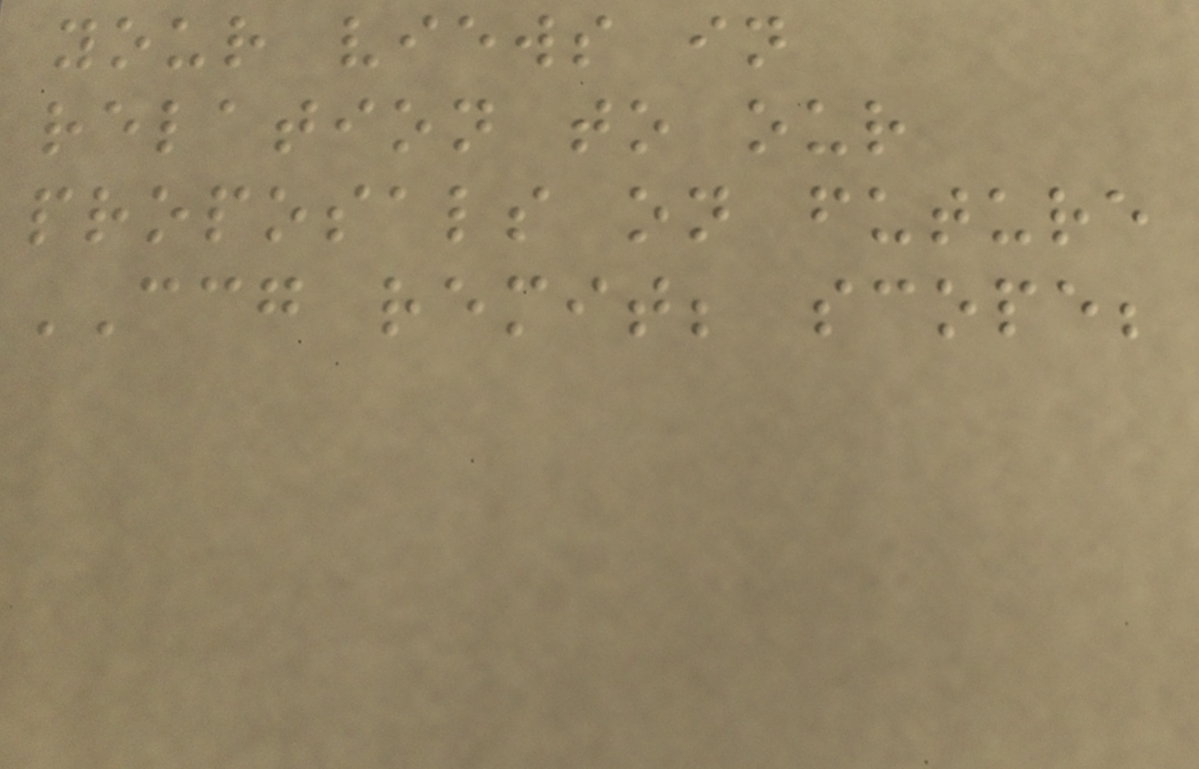your views in
relation to our
proposals on future
CCG remit; scope;
